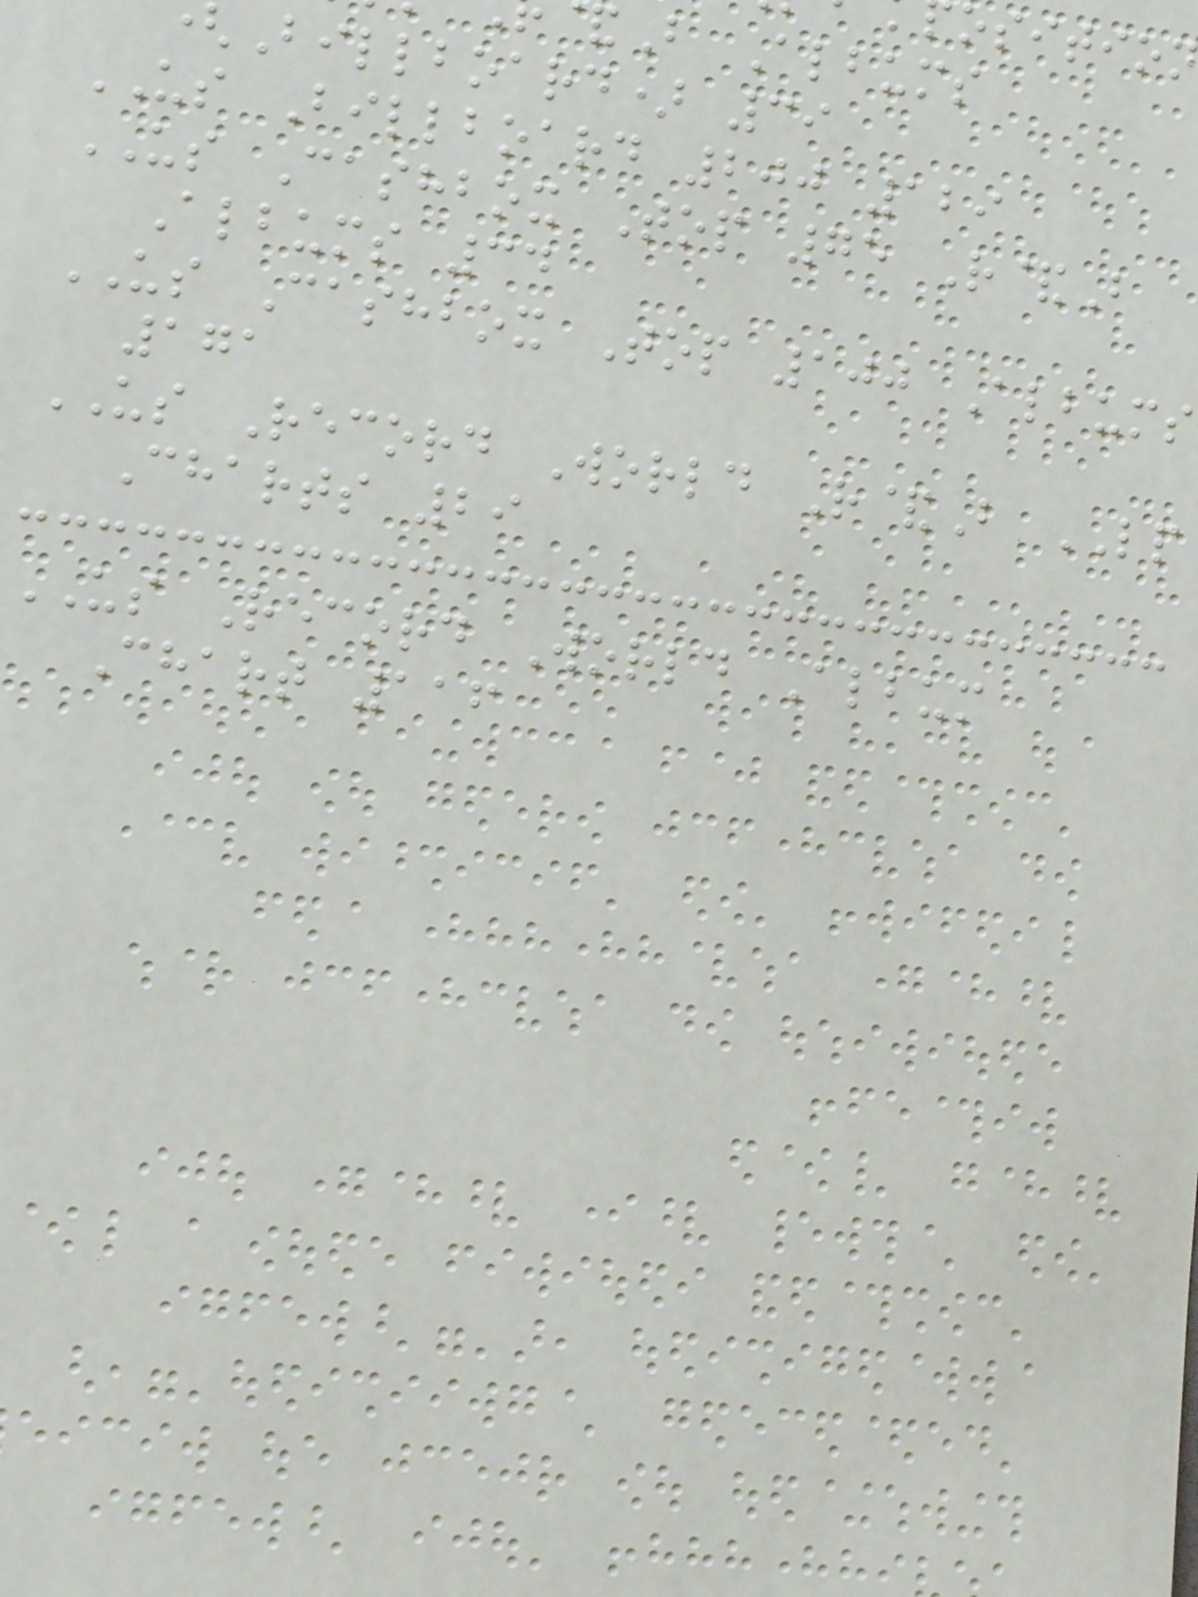B Albums
Billboard) 39
US Billboard 200 129
US Cashbox Top 75 R&B
Albums 34
US Cashbox Top 100 Albums
171
US Record World R&B LP
Charts 29
US Record World Album
Chart 116
